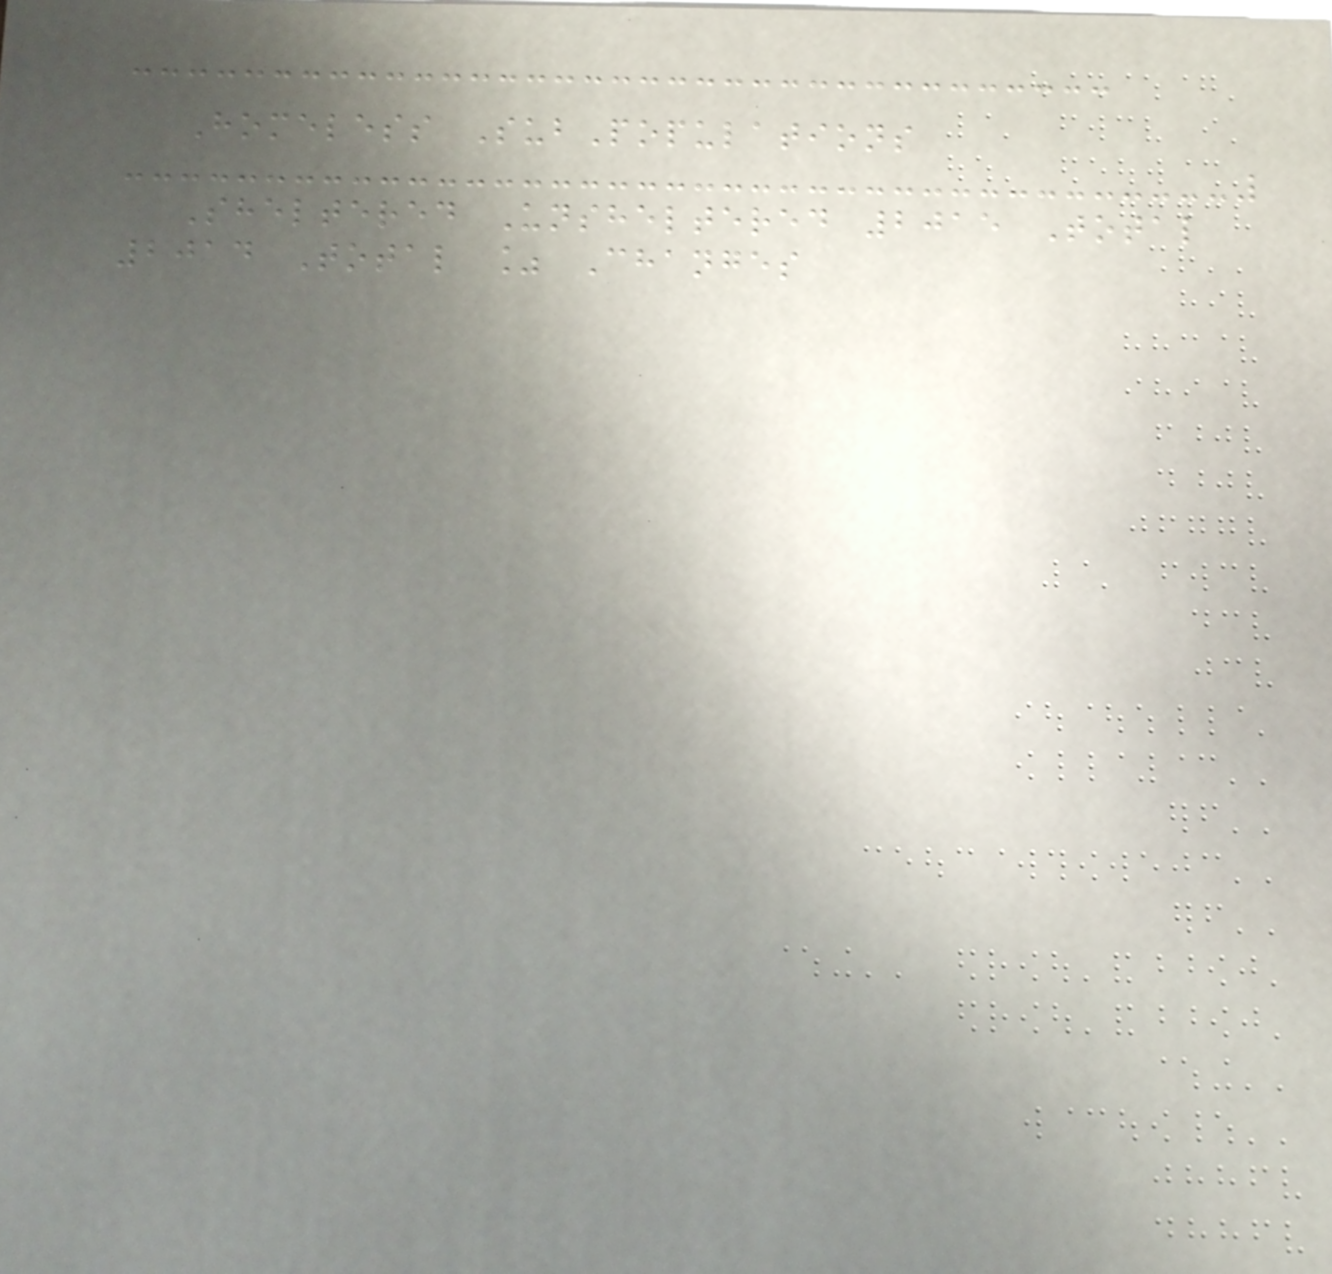Homeless SubPopulations
Sheltered Unsheltered 2015 Total
2014 Total % Changes
